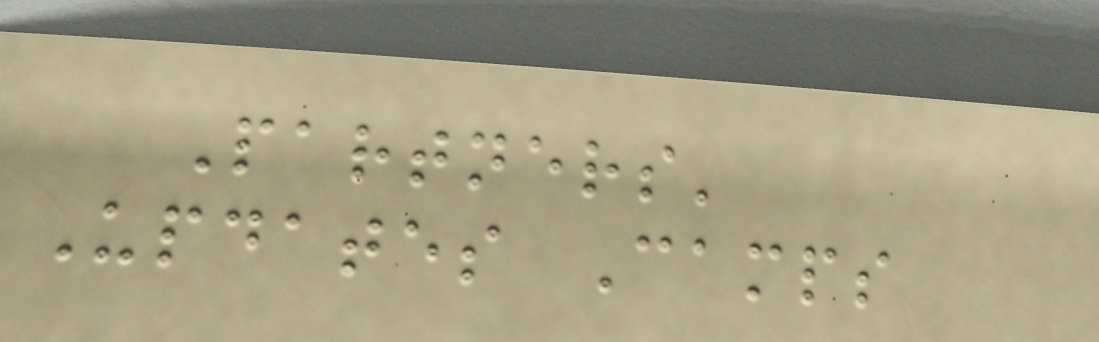Partners'
Updates Camps
